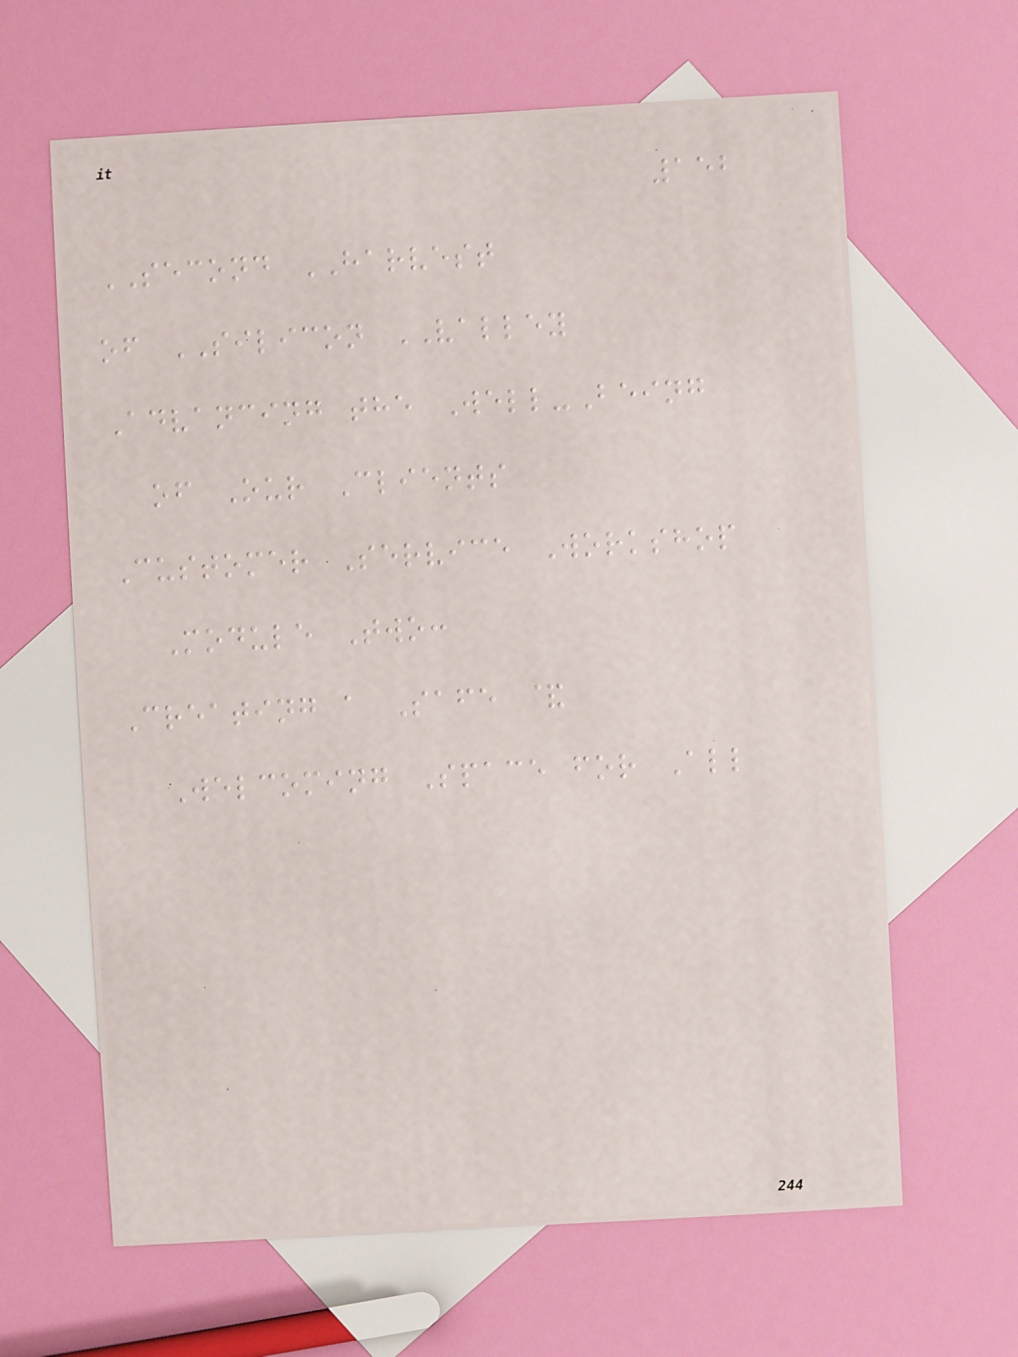152
SECOND HARVEST
of SILICON VALLEY
Advancing the Well-Being
of Our Clients
Customer Service Workshop
Module Two:
Creating a Safe &
Welcoming Space for All
